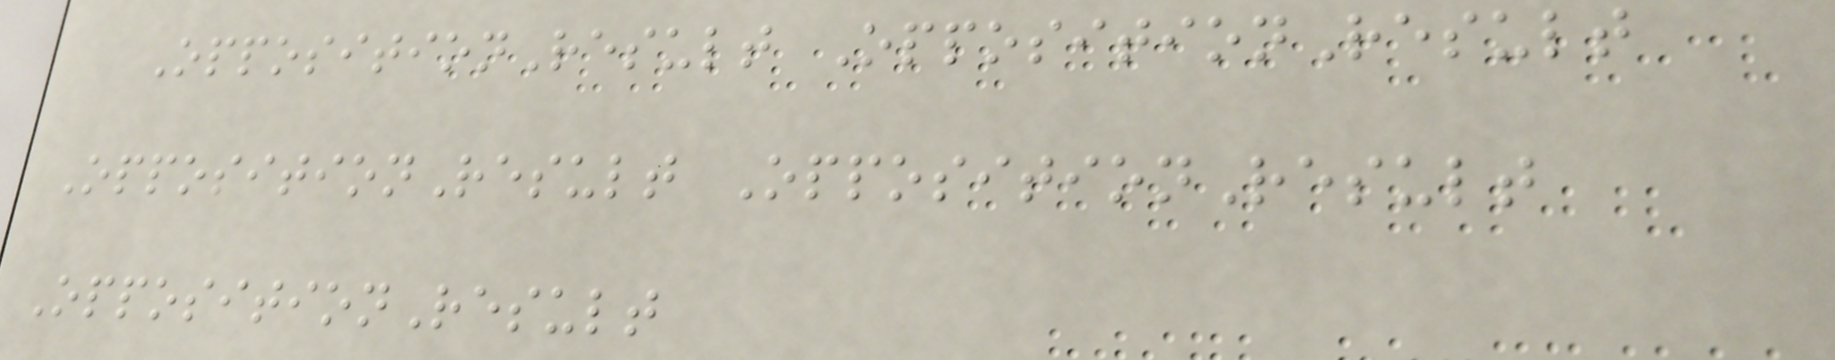OppositionResult OppositionResult
OppositionResult OppositionResult
OppositionResult
